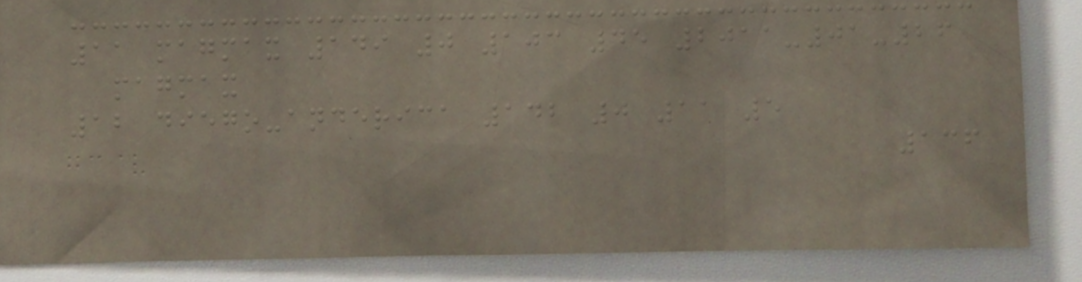11 magmax 149 0 103 45 2011-01-26
magmax
12 diego-anderica 142 0 11 5
136
